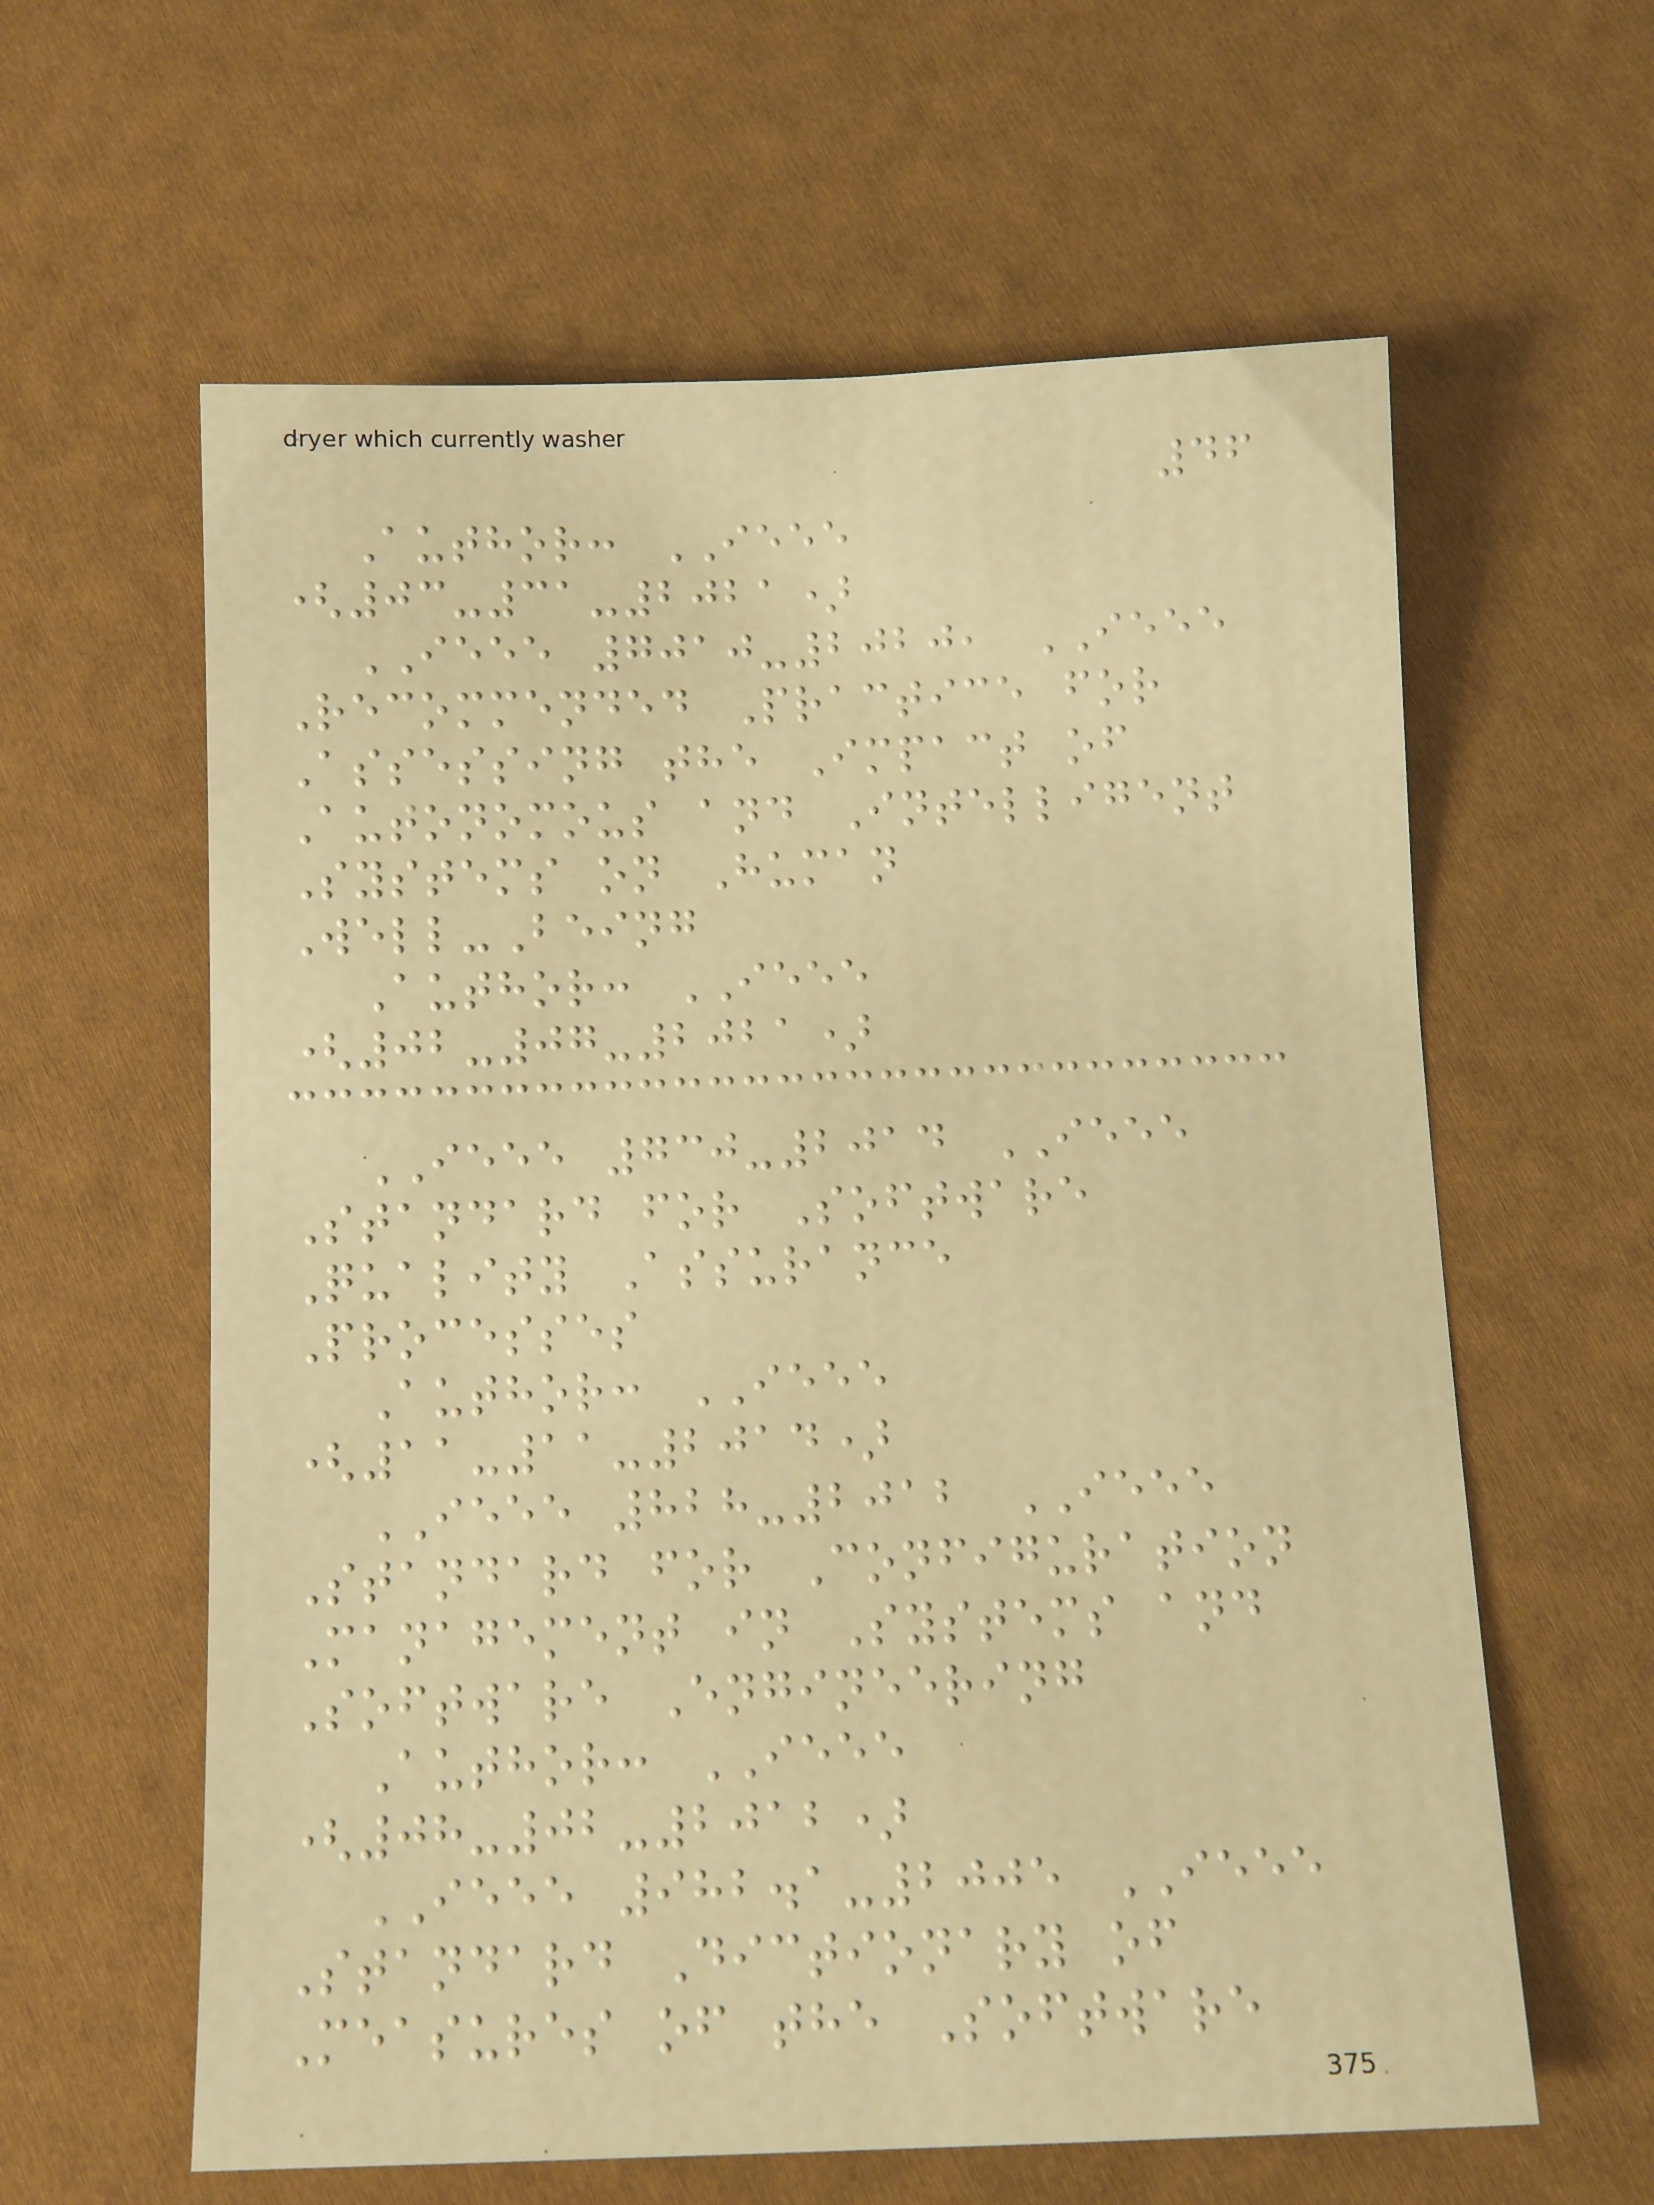46
Author: IEEE
(03-31-2021)
IEEE 7010-2020, IEEE
Recommended Practice for
Assessing the Impact of
Autonomous and Intelligent
Systems on Human
Well-Being
Author: IEEE
(02-07-2021)
IEEE 730-2014 IEEE
Standard for Software
Quality Assurance
Processes
Author: IEEE
(11-11-2014)
IEEE 828-2012 IEEE
Standard for Configuration
Management in Systems and
Software Engineering
Author: IEEE
(08-02-2012)
IEEE 982.1-2005 IEEE
Standard Dictionary of
Measures of the Software
